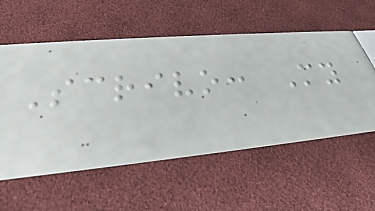Scrivo: My
